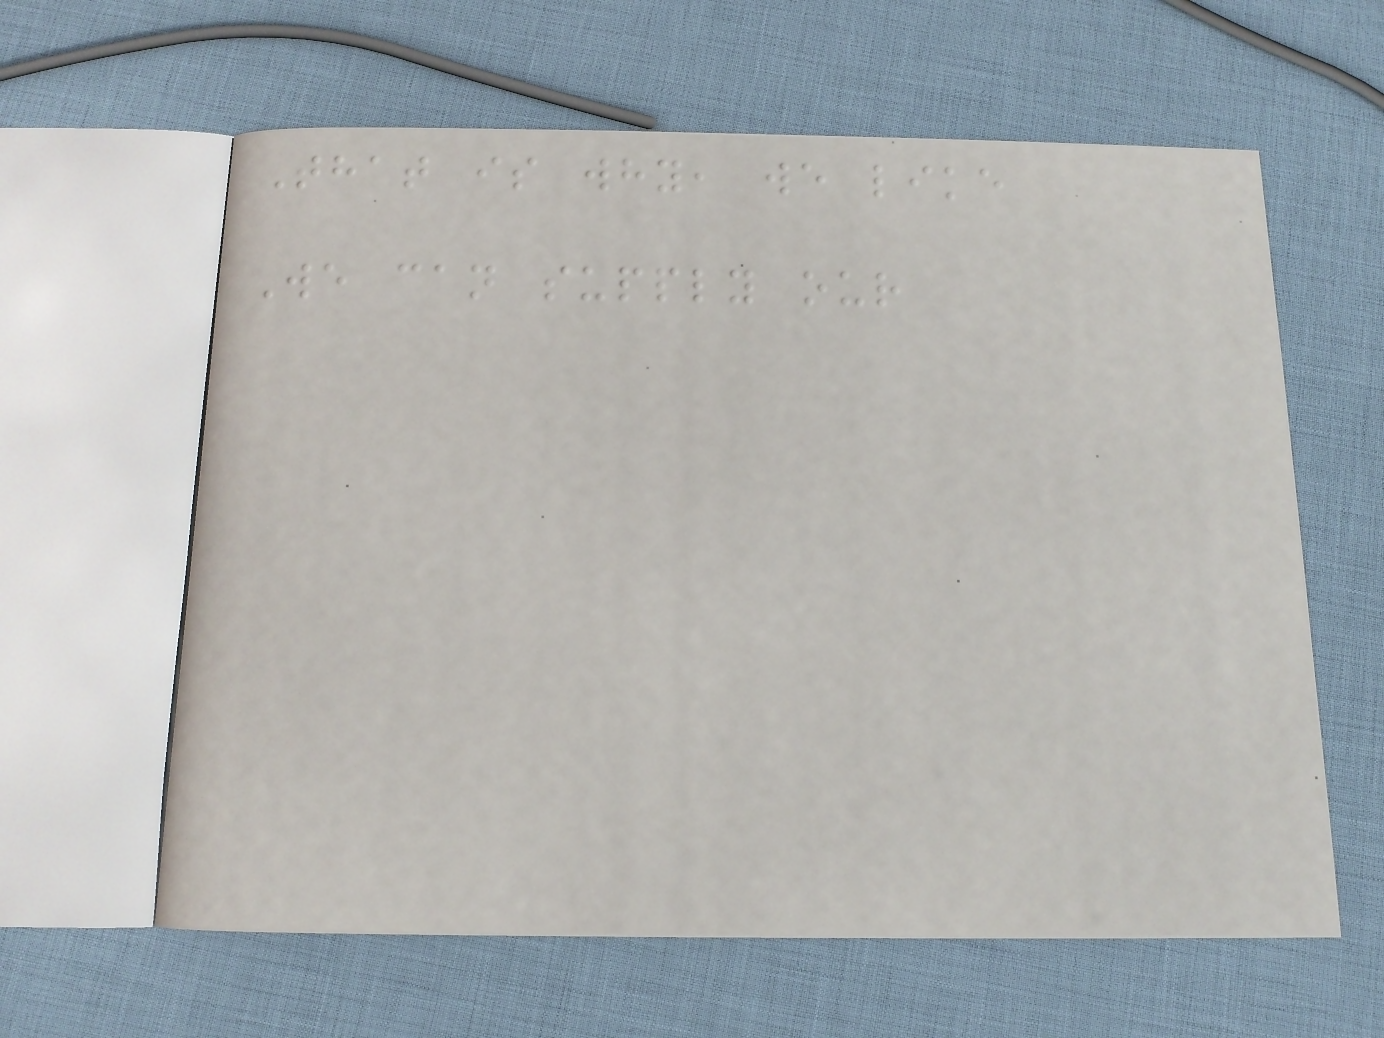That is why, we like
We can supply our
